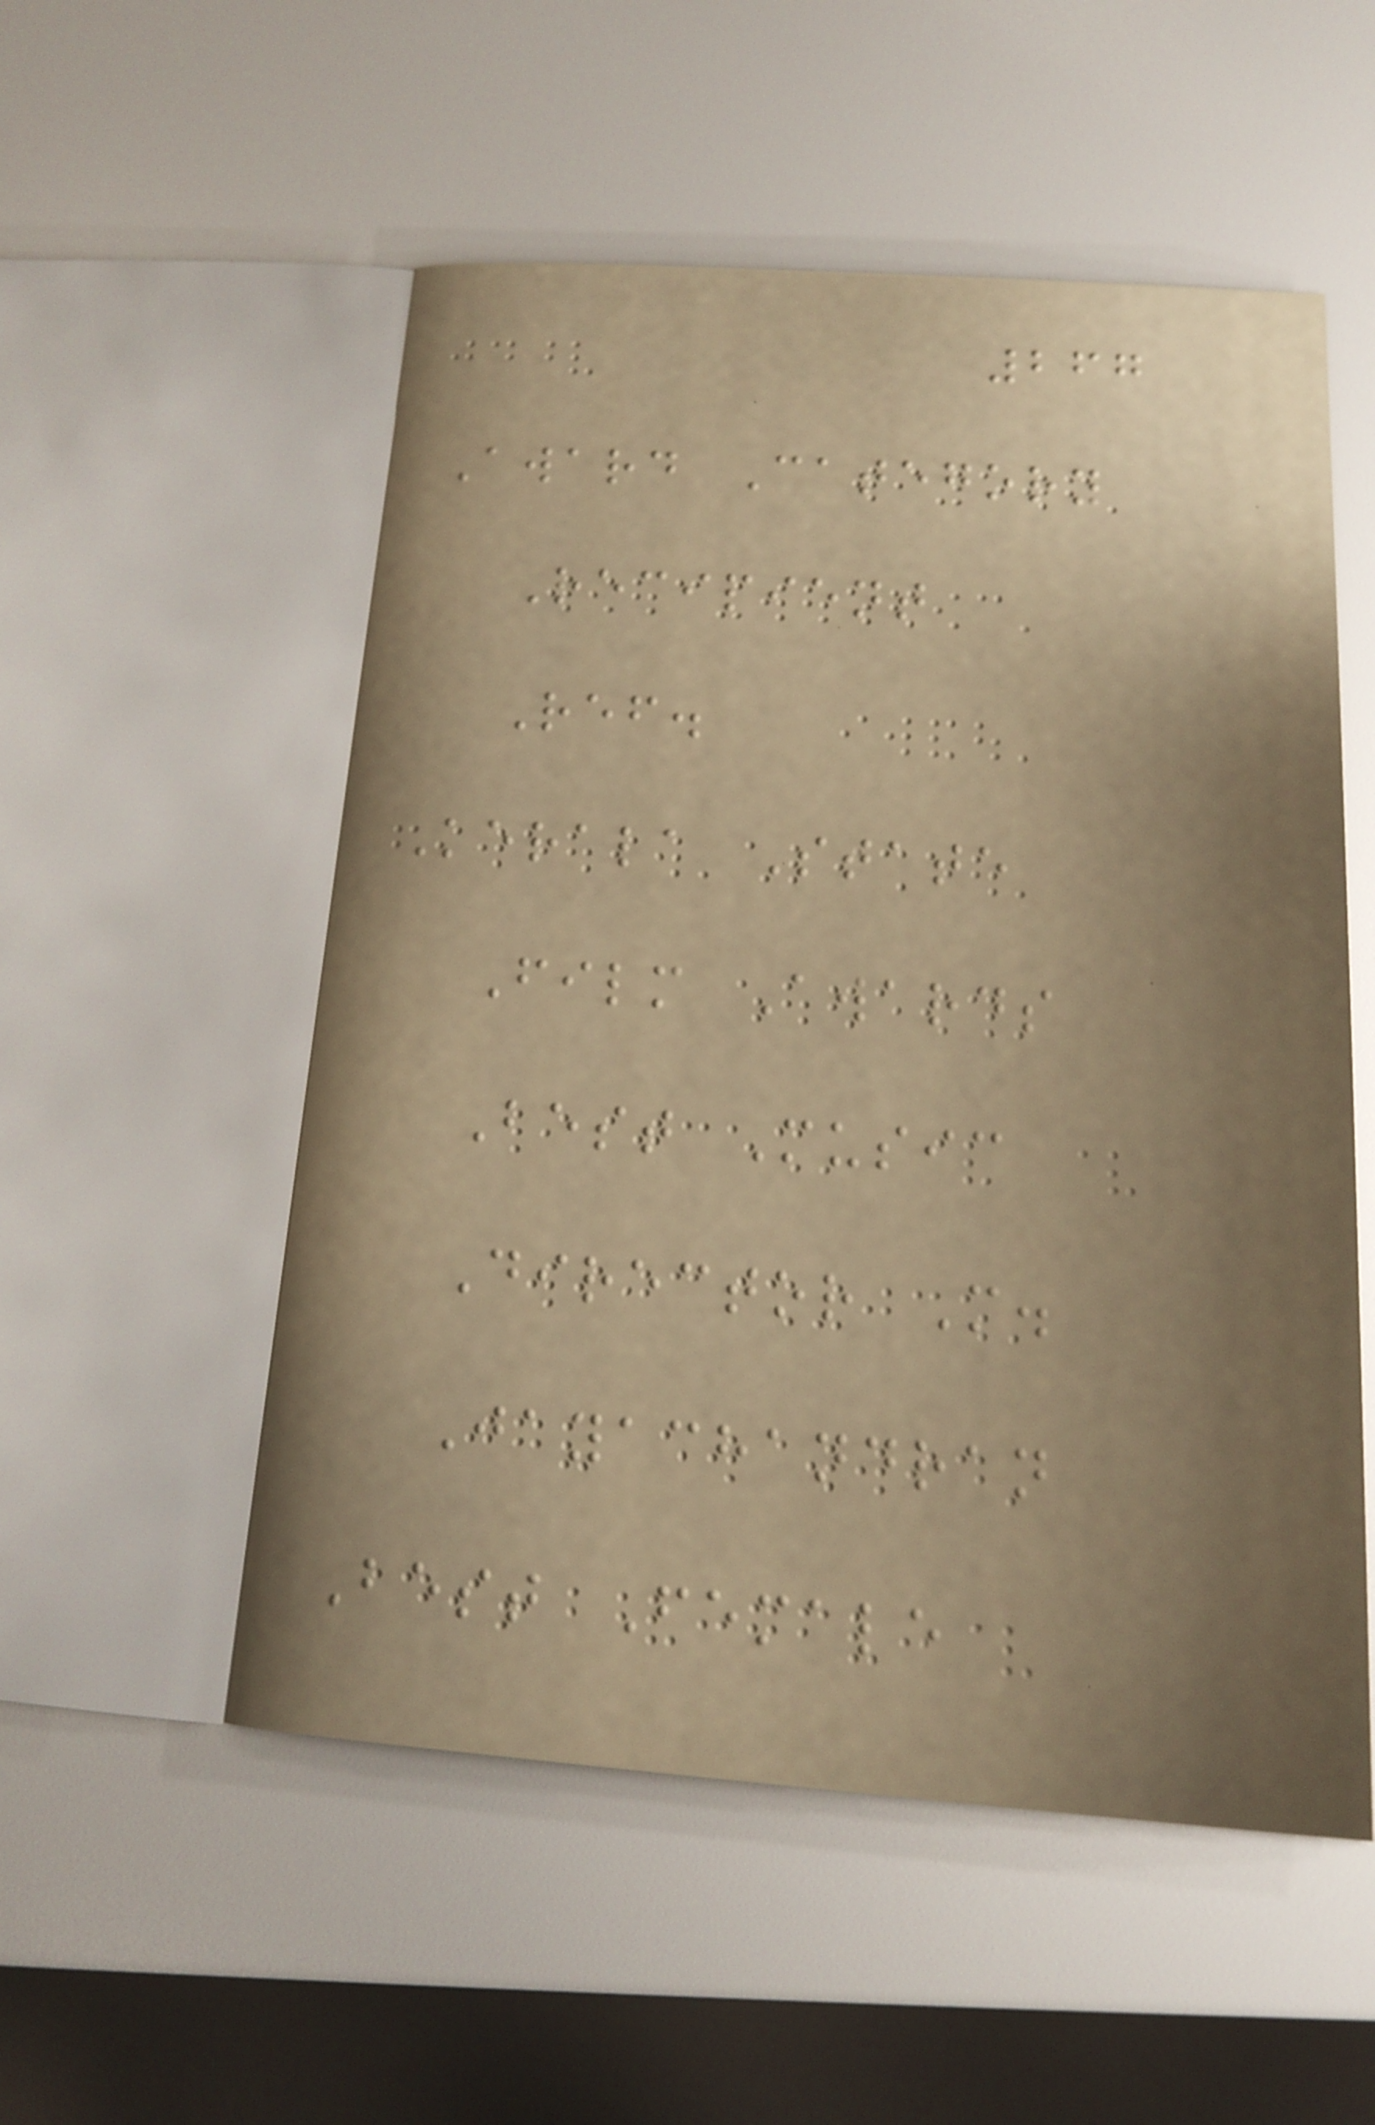267
Award Category
Recipient
Ref.
Kerala State
Film Awards
Best Music
Director M.
Jayachandran
Best Female
